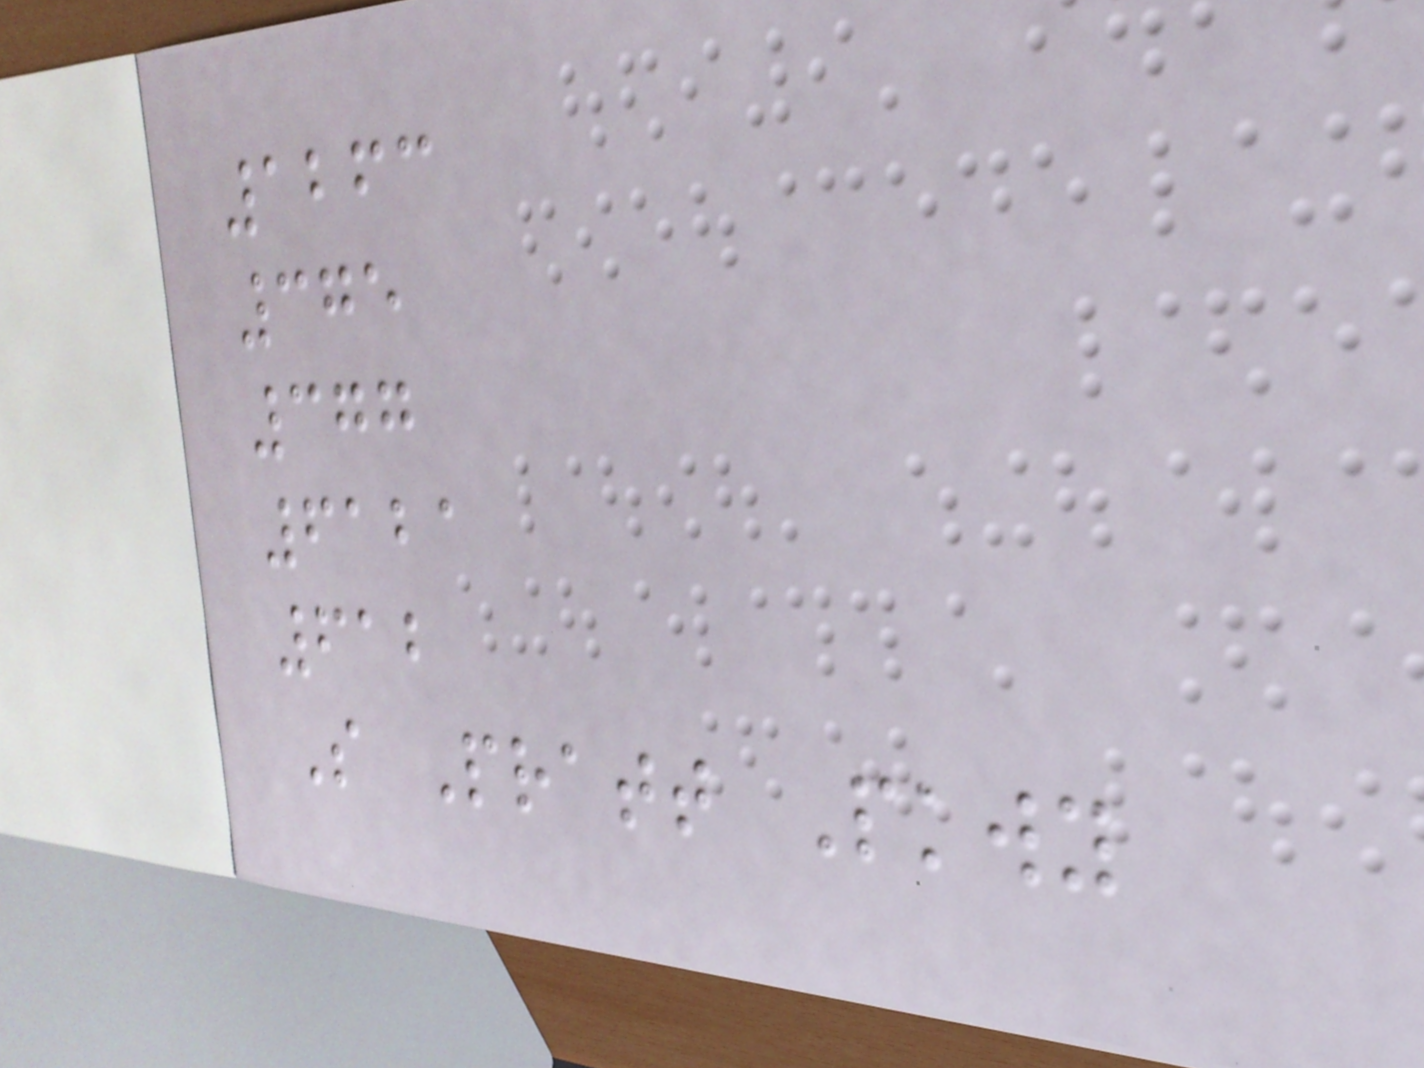1263
375
377
6121
612
S Pratt Pkwy
